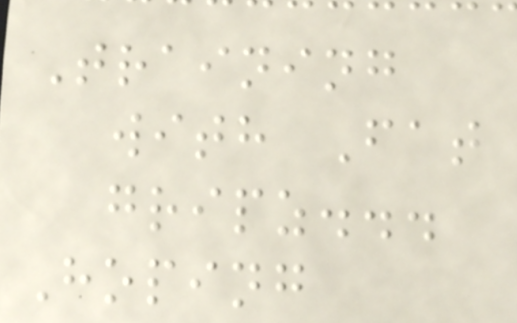Training
with Fat
gripz...
Hoping
